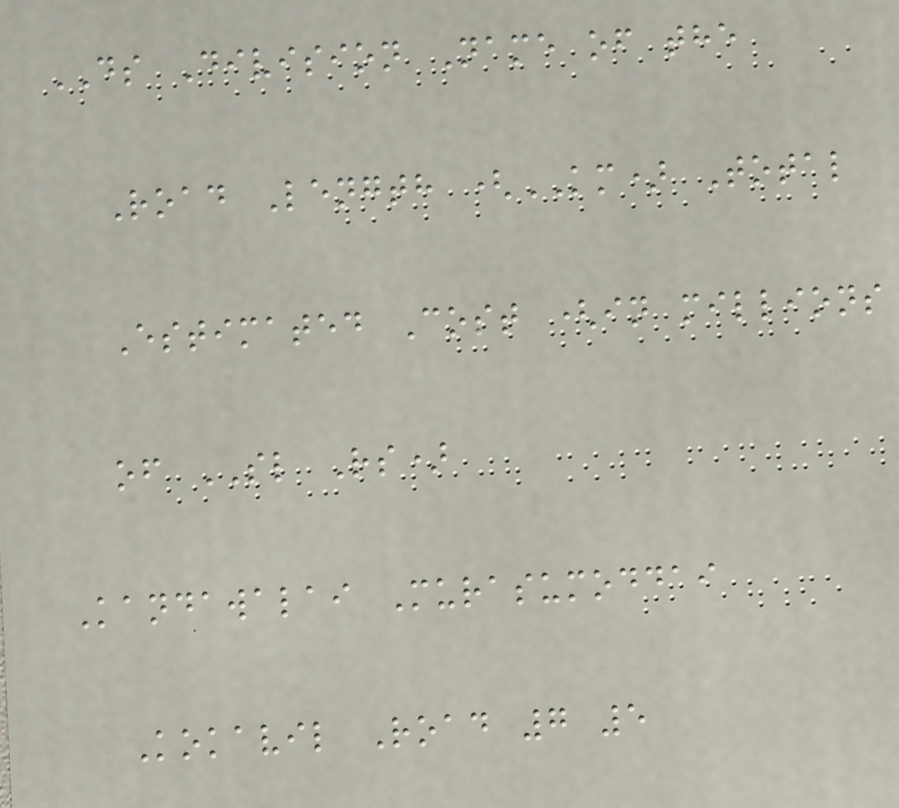DS Division Name of the
Road Length (KM) Total
Estimated Cost (in millions
of SL Rs)
Kandawalai Murasumoddai
Kokavil Road 7 5
